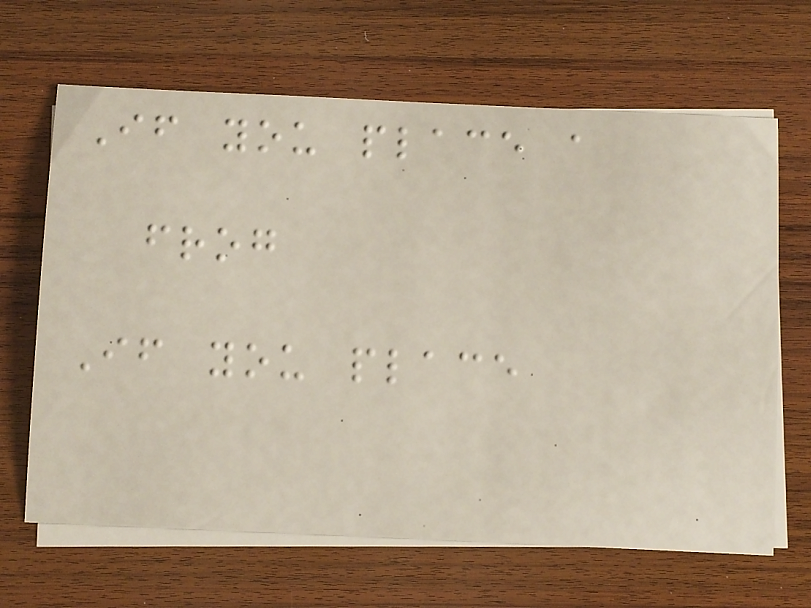If you place a
frog
If you place
